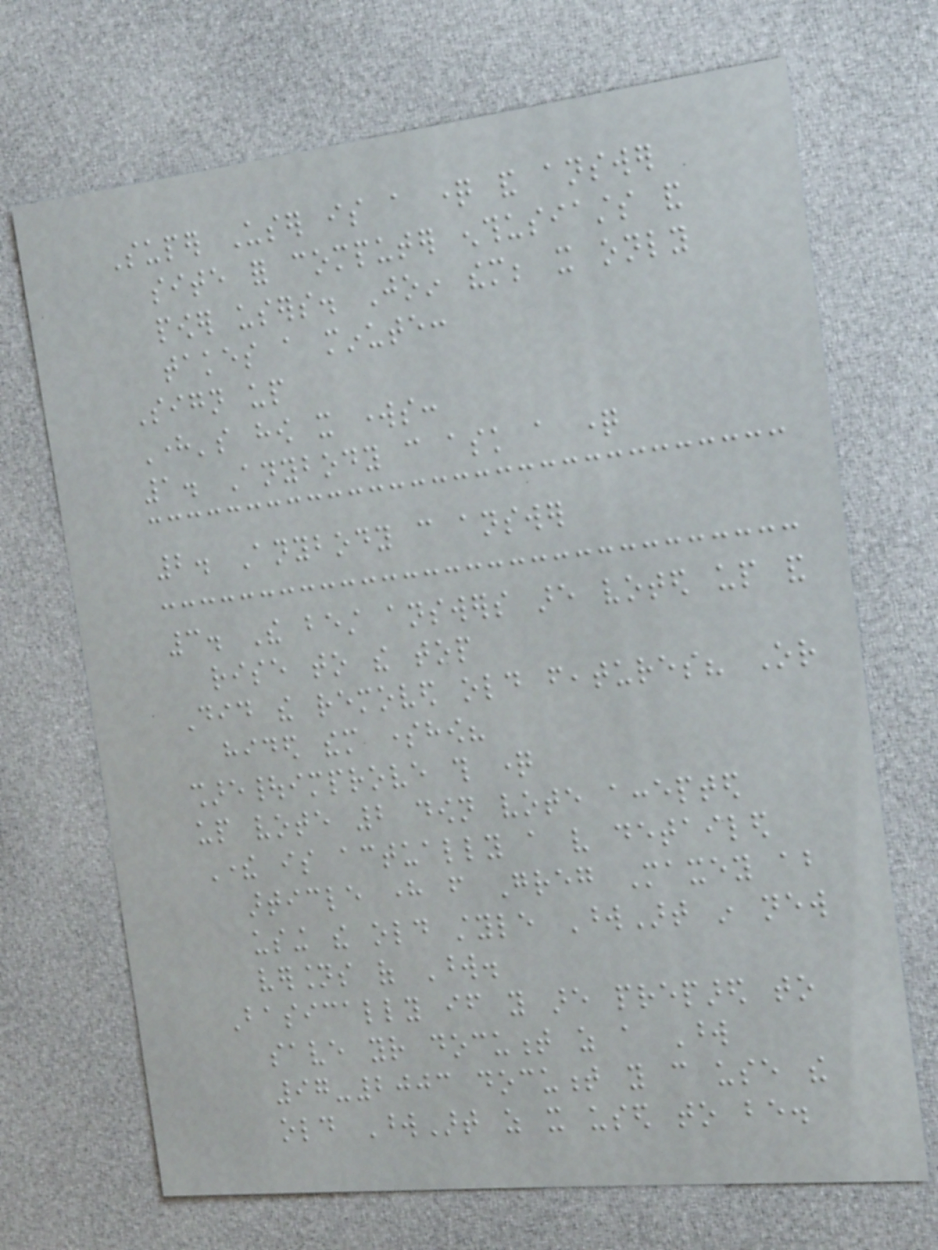Super User is a question and answer
site for computer enthusiasts and
power users. Join them; it only
takes a minute:
Sign up
Here's how it works:
1. Anybody can ask a question
2. Anybody can answer
3. The best answers are voted up and
rise to the top
Did the removed old features? Or
hided them somehow?
share|improve this question
up vote 2 down vote accepted
There is actually a very detailed
article here from Greg Maxey about
using the old style WordArt in new
versions of Word.
Basically if you are prepared to
save your document as a Word
97-2003 document you can use the
old WordArt as it used to be.
